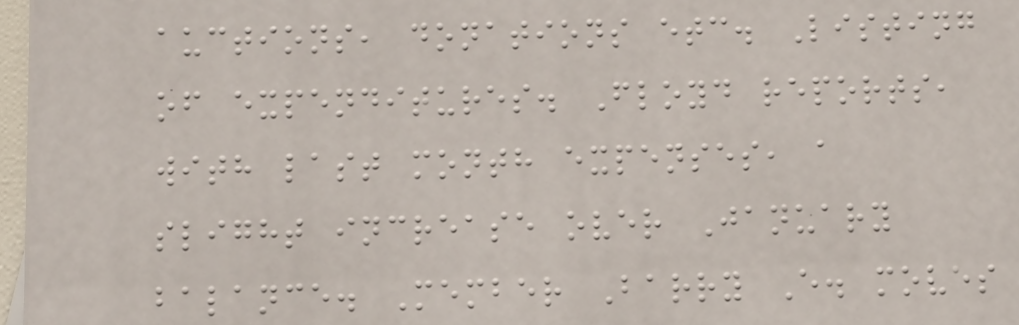auctions, donations etc. Listing
of expenditures. Floyd reports,
with last month expenses, a
slight increase over January
balance. Member Barry E. moves
